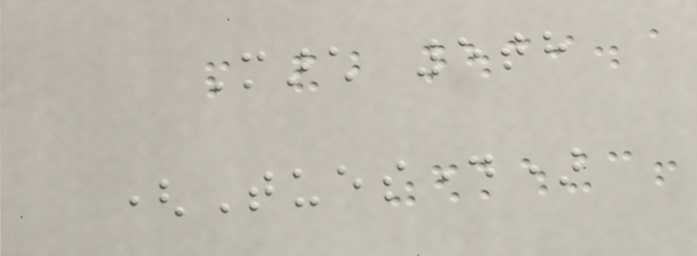March 5th
(Tuesday)
